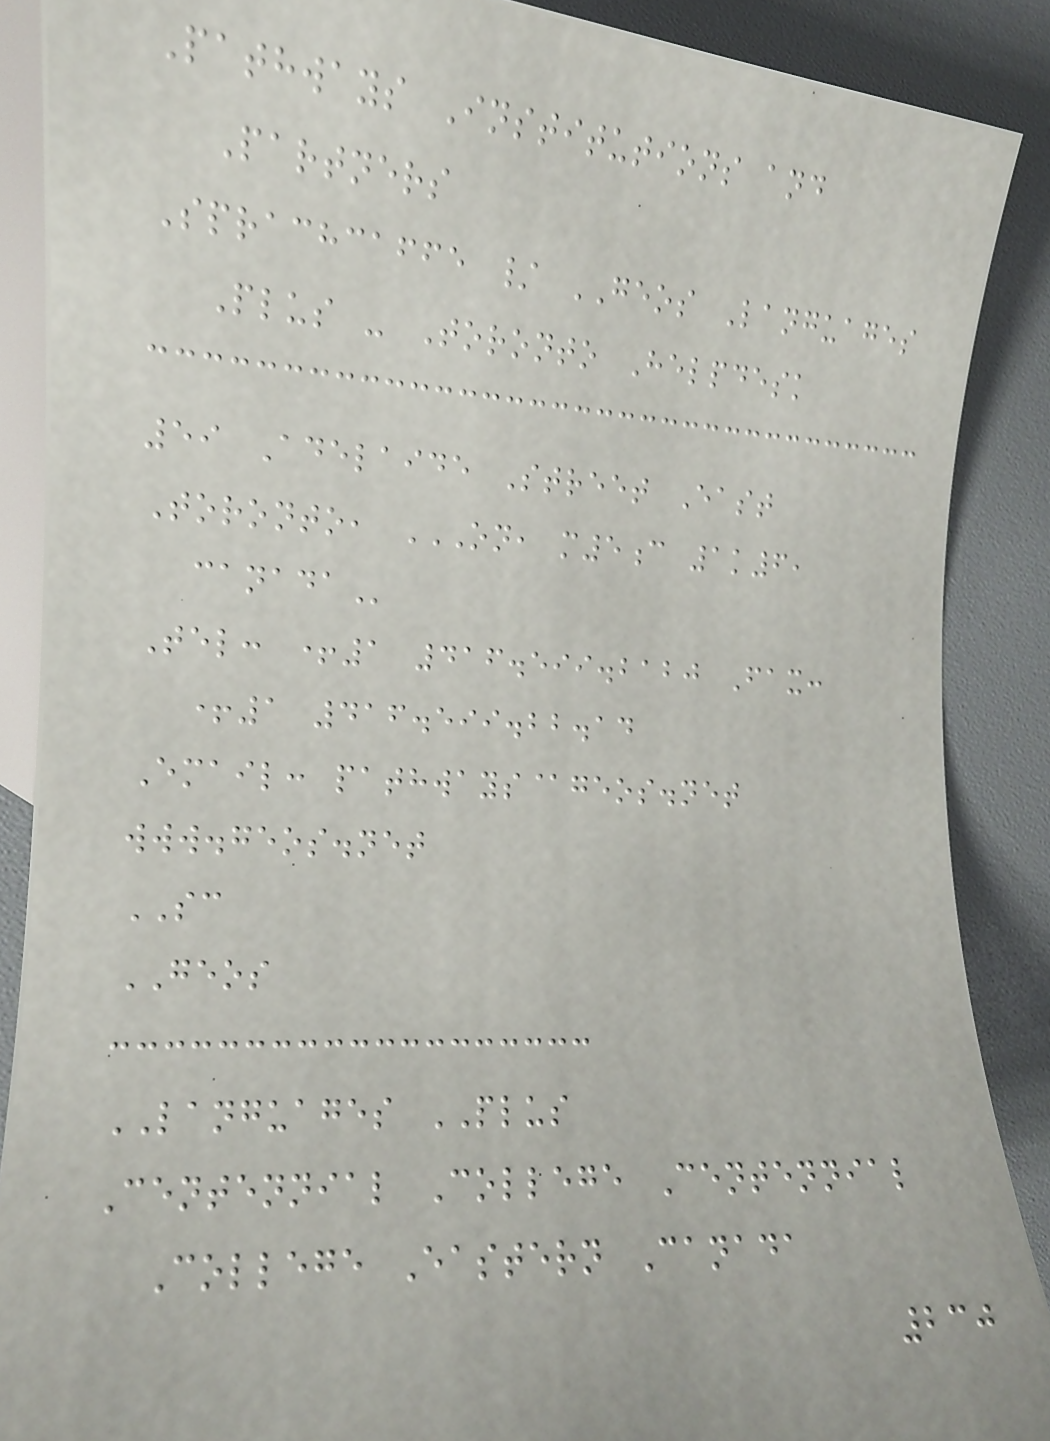Pathways Institutions and
Partners
Sprachcaffe / GEOS Languages
Plus - Toronto Helpdesk
59 Adelaide Street East
Toronto, ON, M5C 1K6,
CANADA
Tel: +1 416.599.2120 Fax:
+1 416.599.22.14
Email: pathways@geos.net
www.geos.net
SC
GEOS
LANGUAGES PLUS
Centennial College Centennial
College Eastern Canada
230
